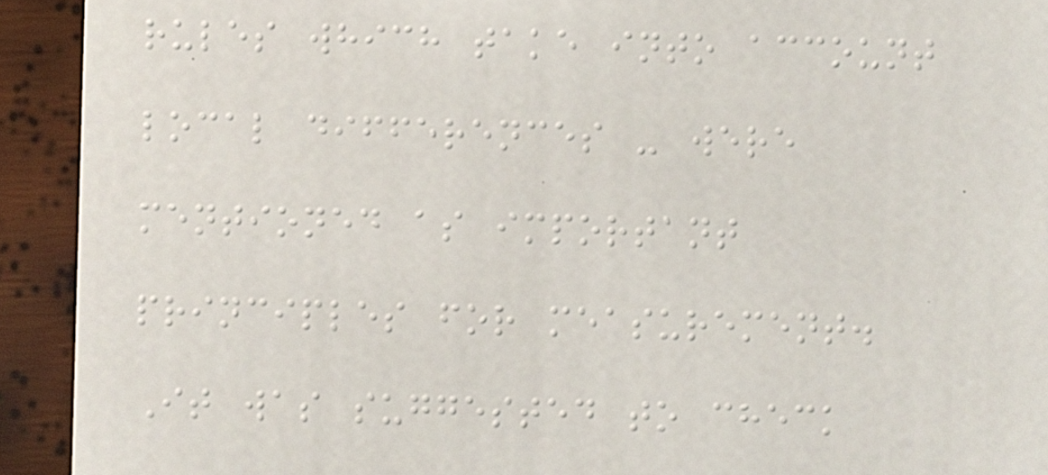rules which take into account
local differences - were
mentioned as important
principles for measurement.
It was suggested to check
